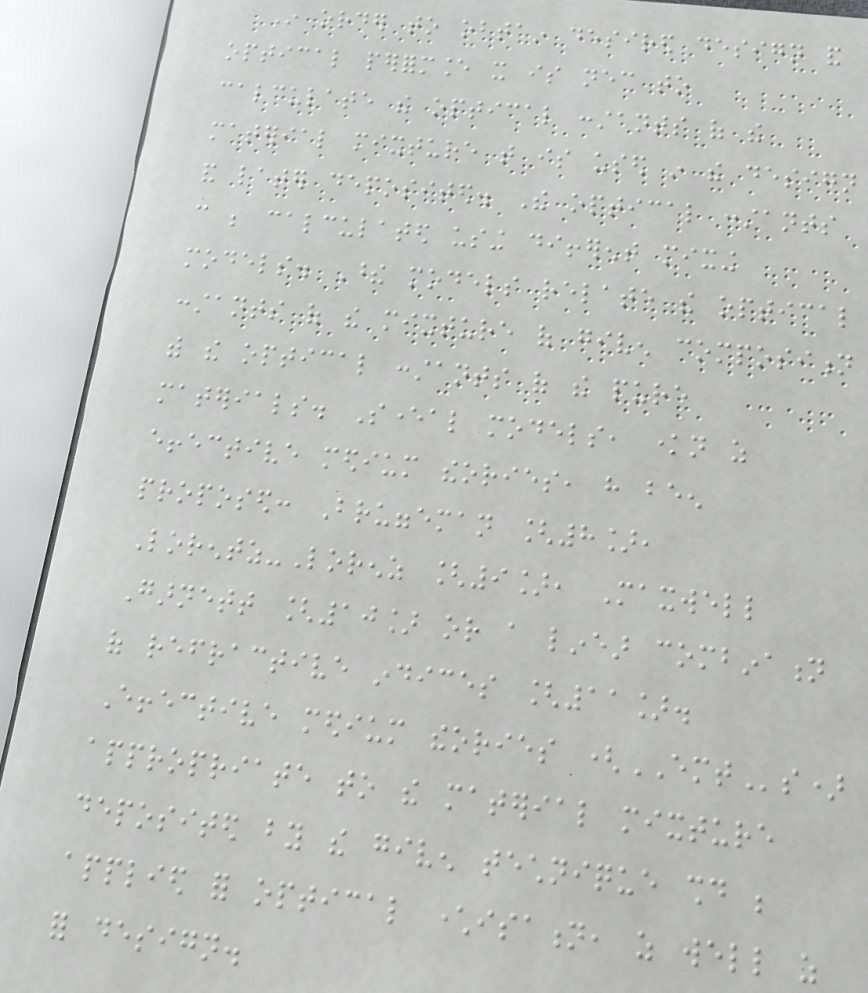In order to obtain desired design and
optical performance it is necessary to
calculate the optical constants of the
material mixture that is used in the design
and later deposited. The optical constants
can be calculated using different mixing
models. These models relate the optical
constants of the mixture of given composition
with the optical constants of the pure
materials. Several models, known as
effective medium theories, have been
proposed: Bruggeman [8],
Lorentz-Lorenz [9], Maxwell
Garnett [10] or a linear combination
of refractive indices [11].
Effective medium theories (EMTs)
appropriate to the material mixture
deposited by the given technique should be
applied for optical characterisation, as well as
for design.
